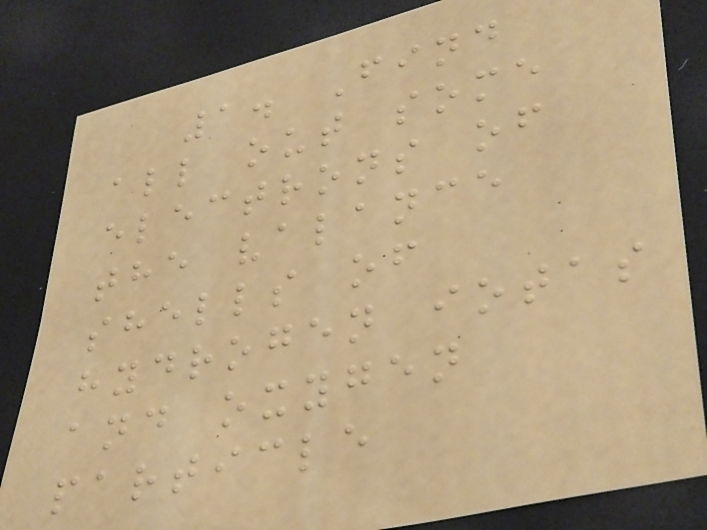1. Find
all out some
electrons of
the valance
shells of
hydrogen iotas
and oxygen
particle
